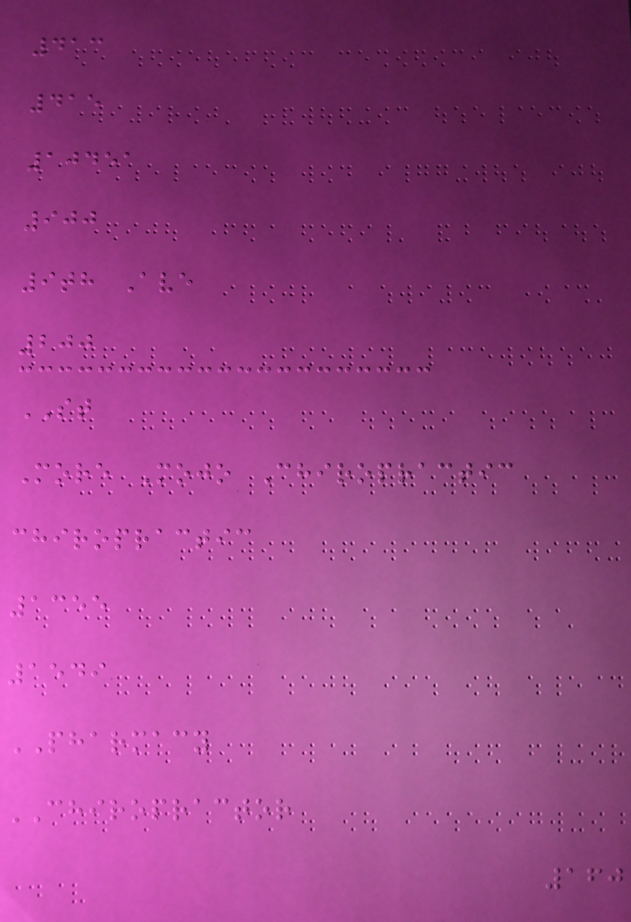413
415
10451
900
9th Ave
200
ST
More Mojo Chiropractic
chiropractic
1355
1549
PHARMACY
CHIROPRACTOR
160
